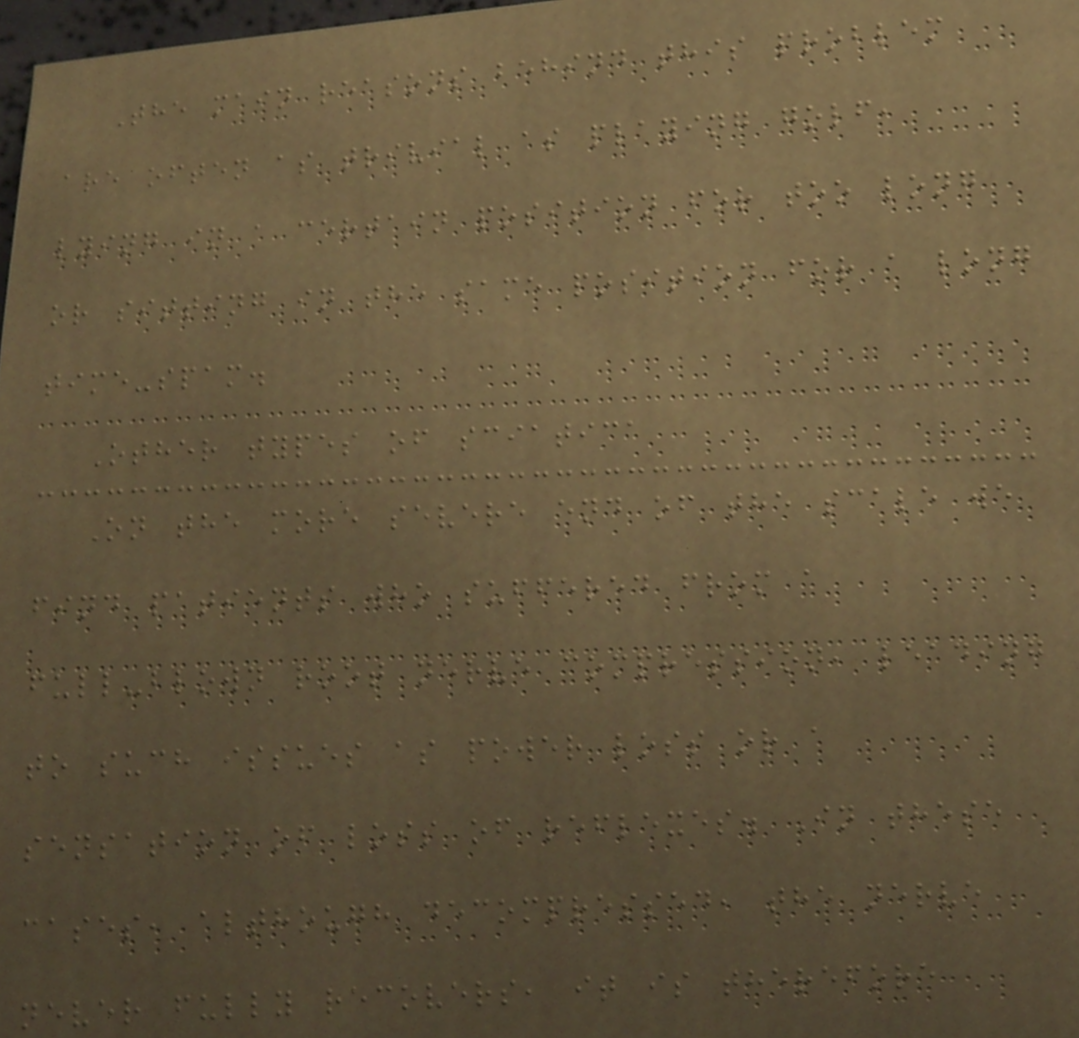The main reasons behind this problem
are often as trivial as playing golf,
lying in a certain position for too long
or sitting in the same position for a long
time-spam.
Other types of sciatica
On the more severe end of the scale we
find patients who suffered from a
full-blown root nerve compression, leading
to such issues as power loss or a
sensation of loss of reflexes. In these
cases, although decompressed, the nerve
never fully recovers, it is therefore
